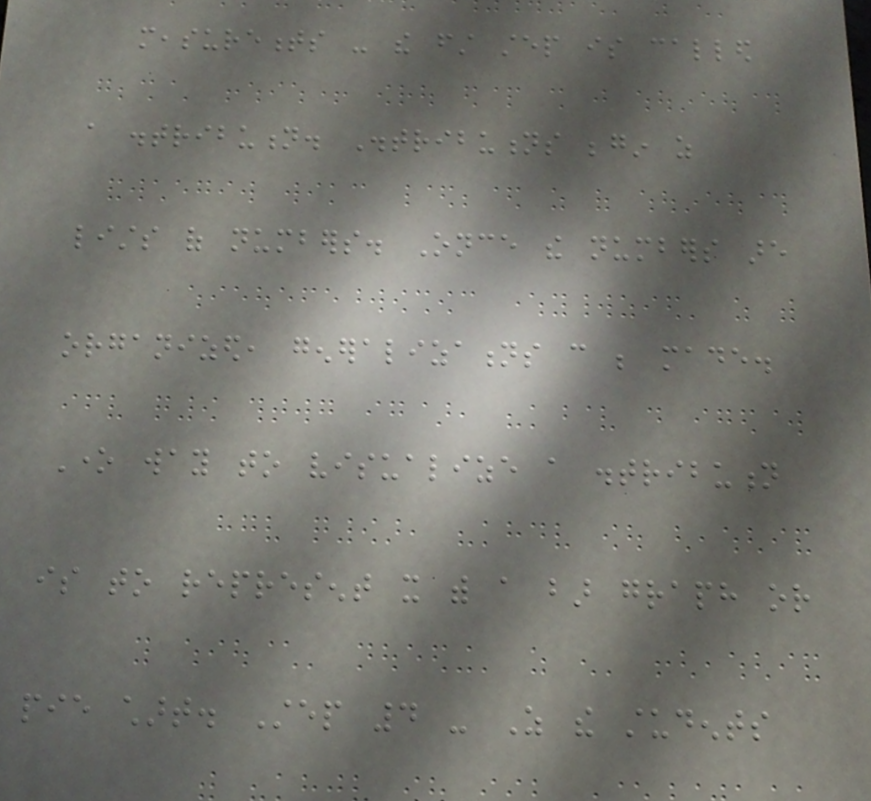measurements - the first step is called
a distribution. Distributions begin as
lists of numbers. Once the numbers are
organized, generalizations can be made.
One way to visualize a distribution
is to represent it with a bar graph or
pie chart. Step 4 - As the students
